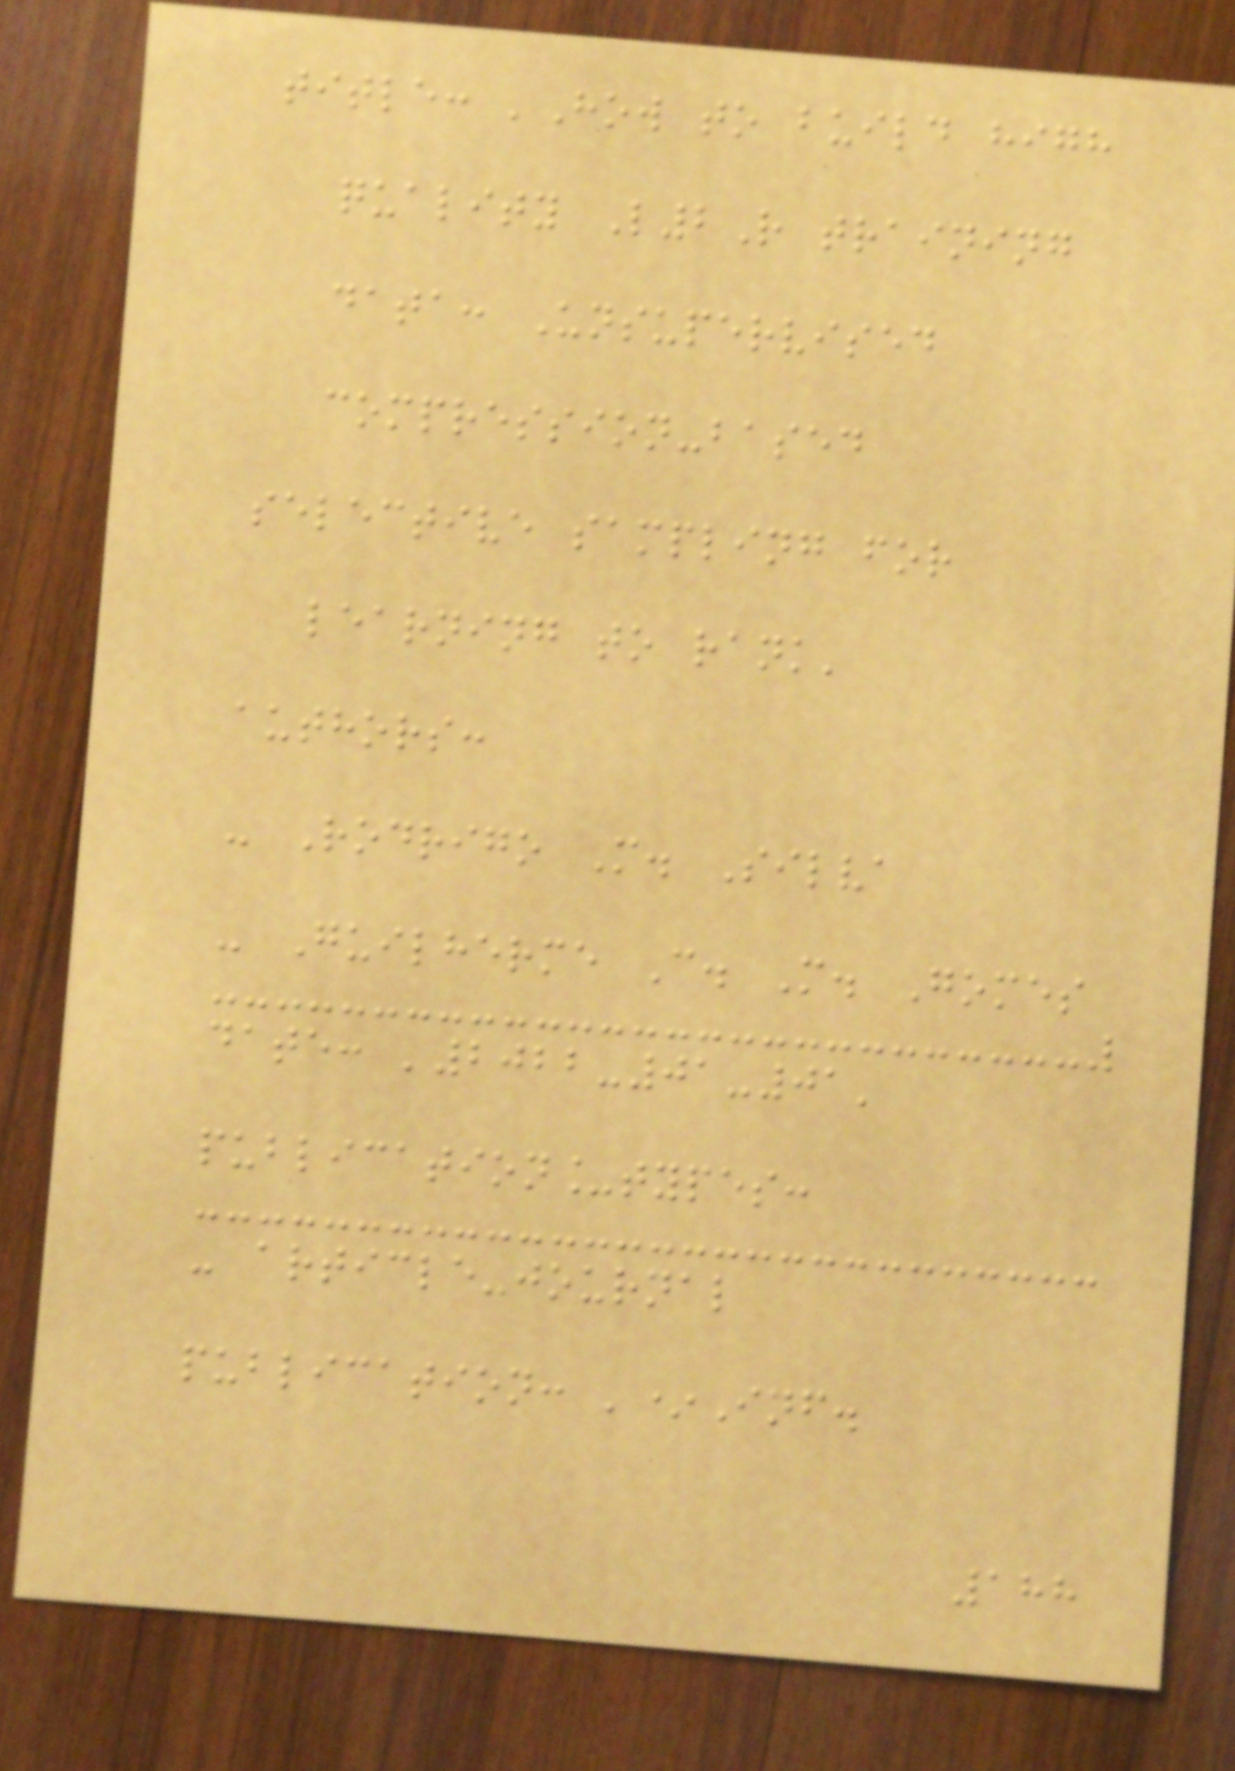title: 'How to build high
quality L2R training
data: Unsupervised
compression-based
selective sampling for
learning to rank'
authors:
- Rodrigo M. Silva
- Guilherme C. M. Gomes
date: '2022-01-01'
publication_types:
- article-journal
publication: '*Inf.
188
